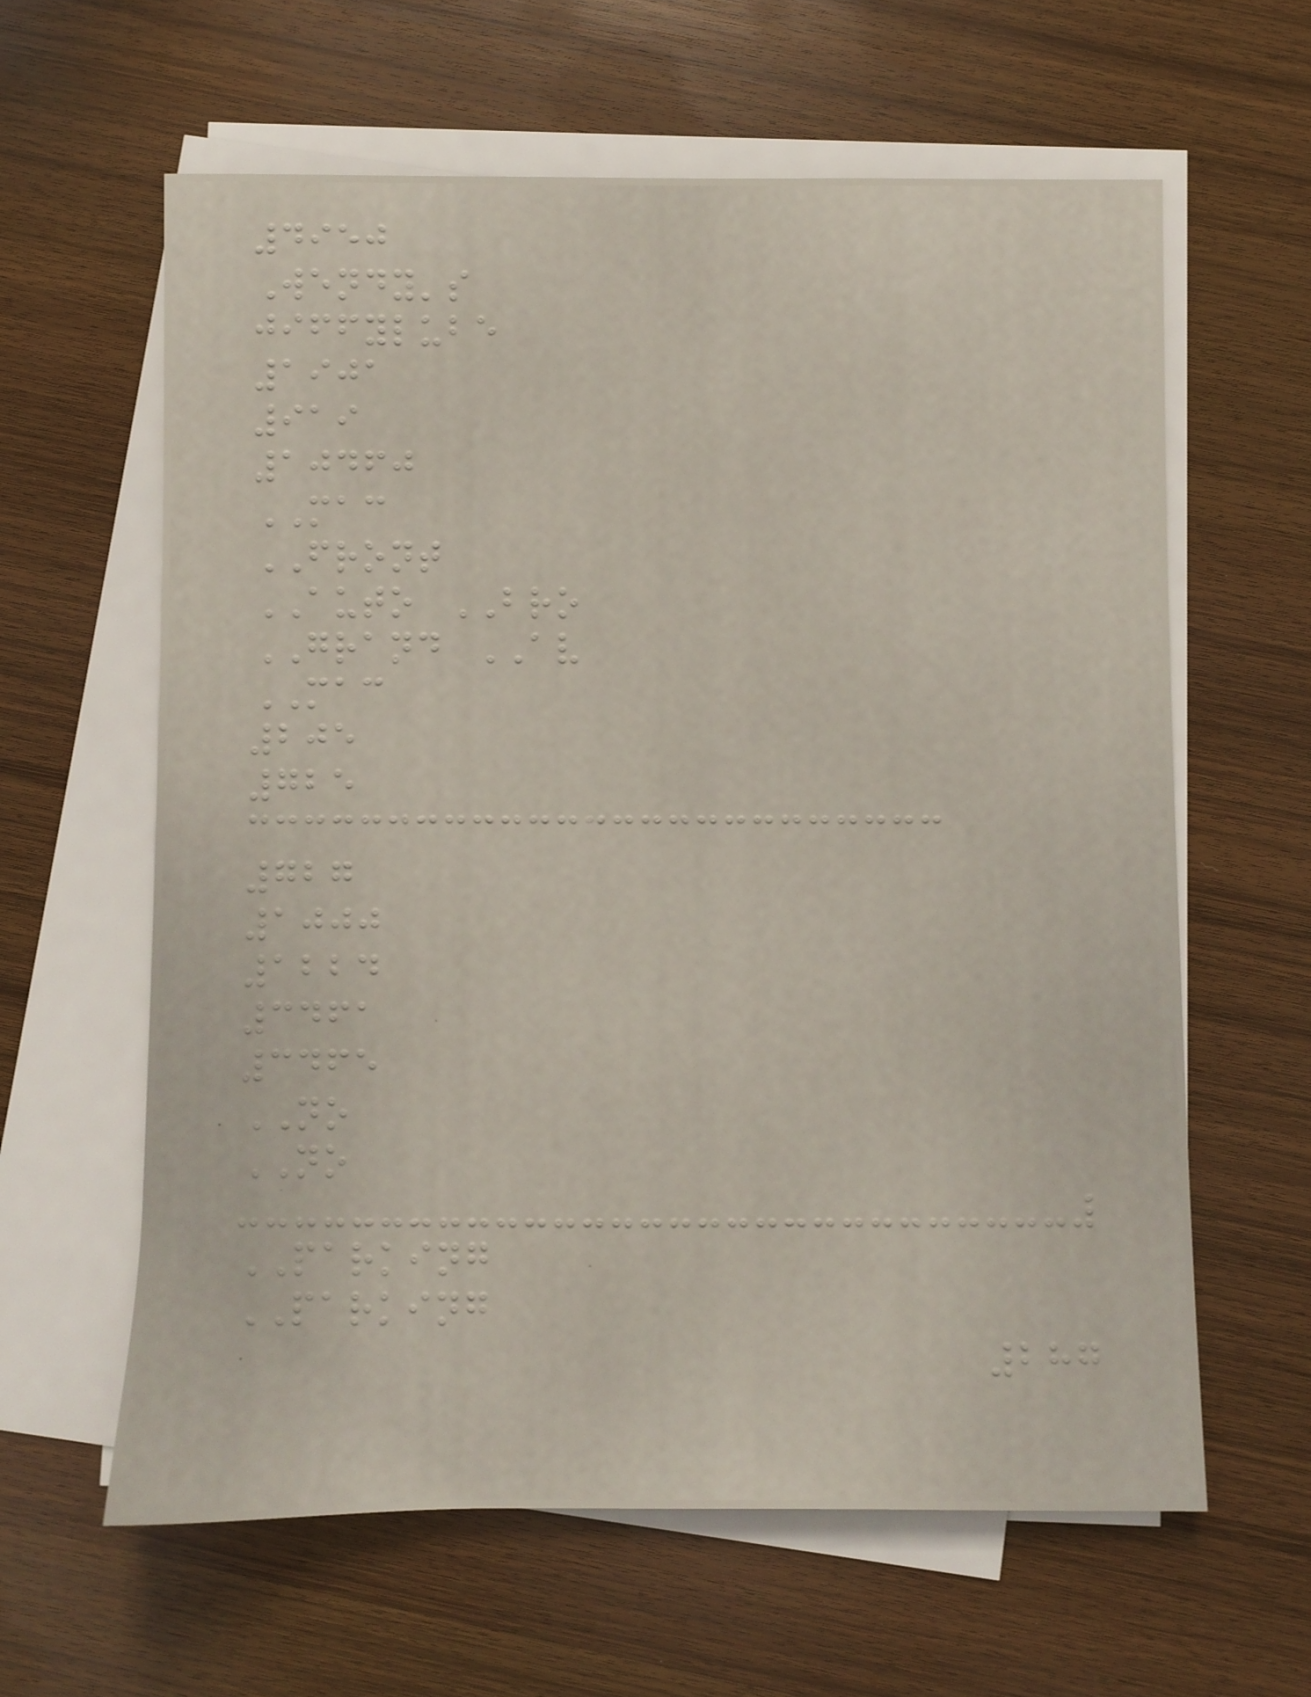4950
Wendy's
jiffylube
1901
919
10460
MAC
FRONT
AUTO BRO
GRAND AV
MAC
205
725
727
1000
1224
3461
3465
NO
NO
PARKING
PARKING
287
